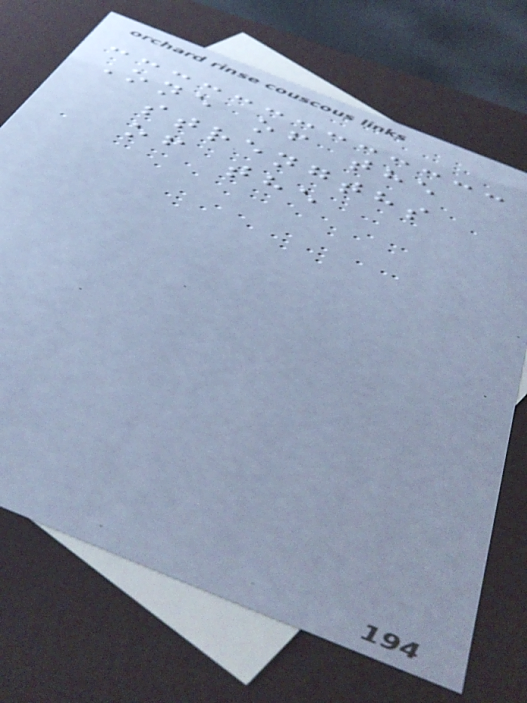One of the
strengths
of the
